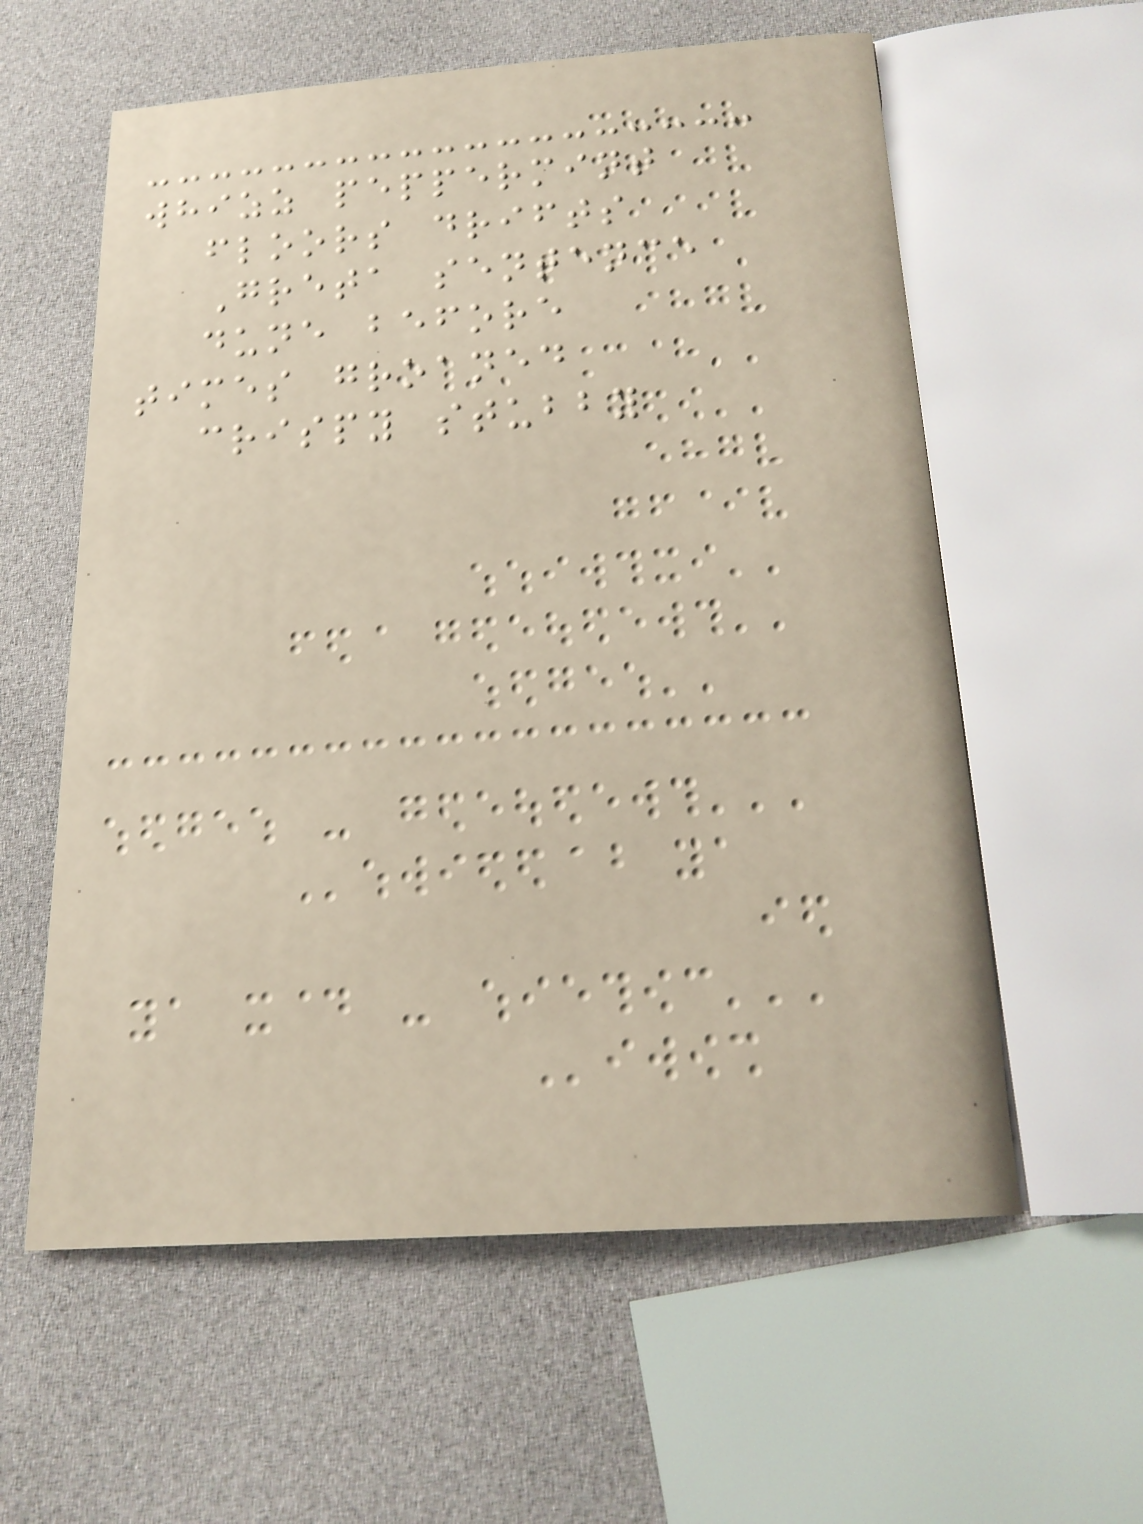whizz peppermint
floors drifts
Greta sentence
dune before
times groaned
crispy stubby
